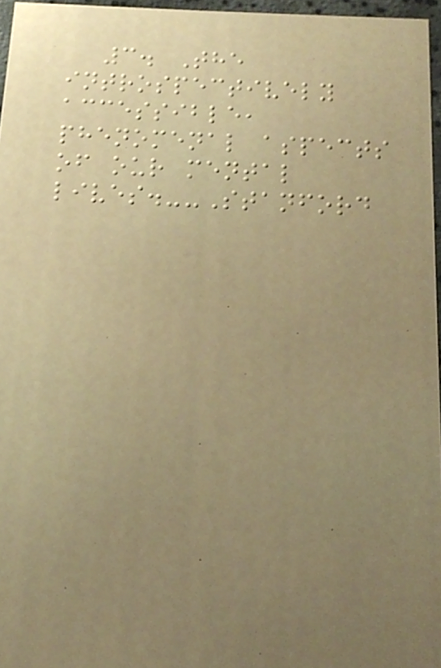3. The
introspectively
accessible,
phenomenal aspects
of our mental
lives.--Stanford
